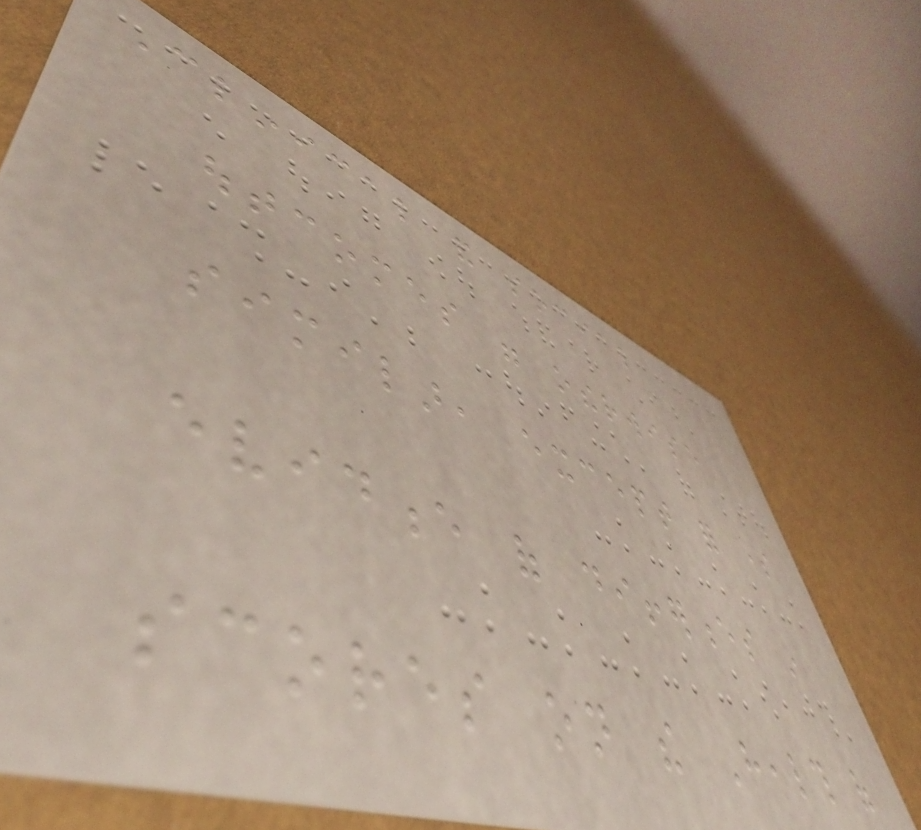Clinical and social
outcomes were otherwise
similar, except for some
evidence of differences in
scores on the Health of
